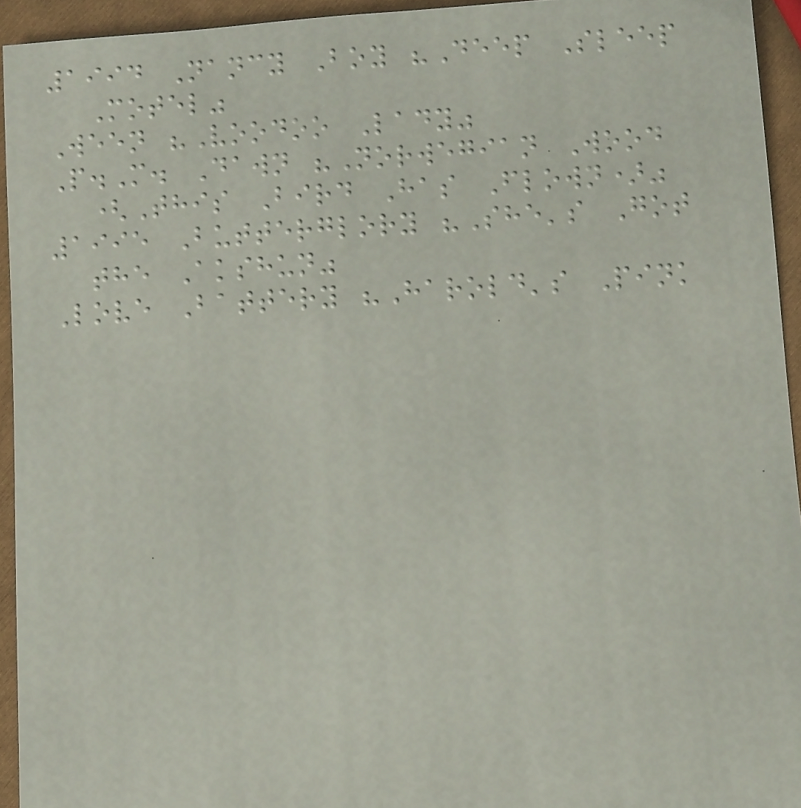1994 Nancy Boy "Deep Sleep
Motel"
Ween "Voodoo Lady"
P.M. Dawn "Norwegian Wood
(This Bird Has Flown)"
1995 Butterglory "She's Got
the Akshun"
Love Battery "Harold's Pink
